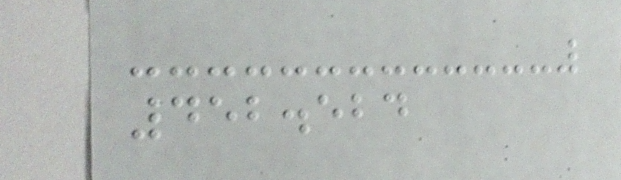452.524
